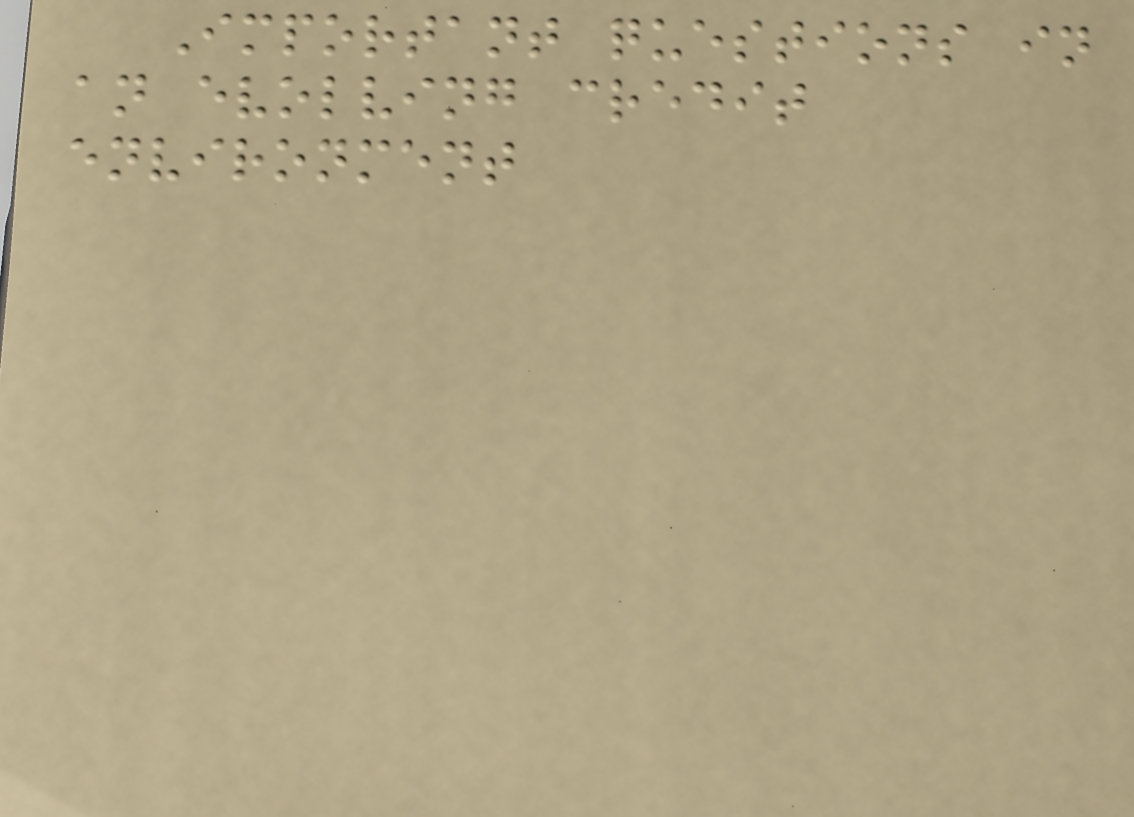Important questions in
an evolving credit
environment
